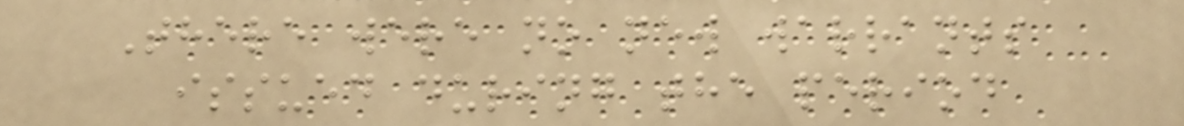There were no new warrants
issued during the period
